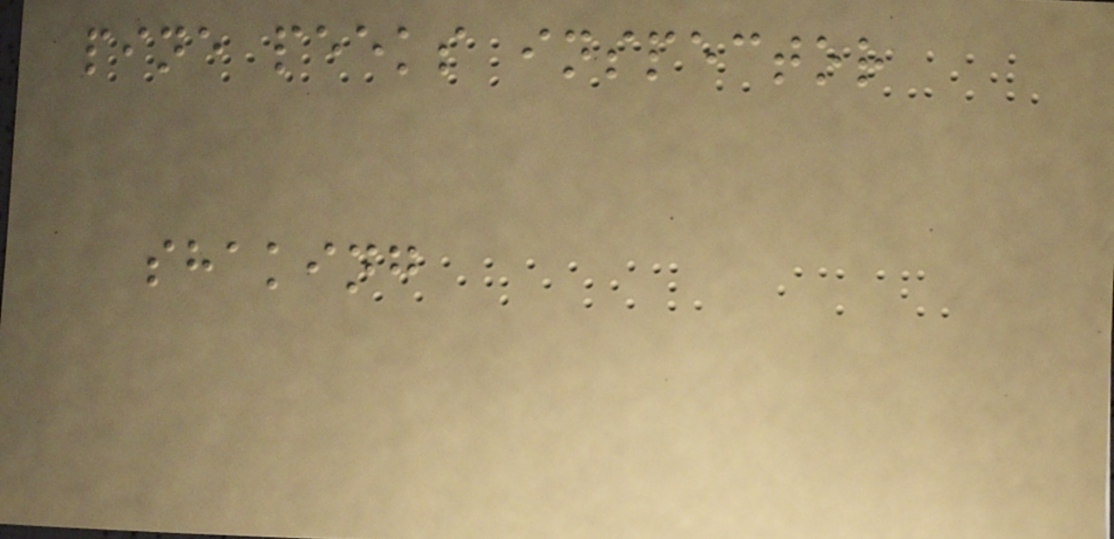pine peeks inspector
shaking
